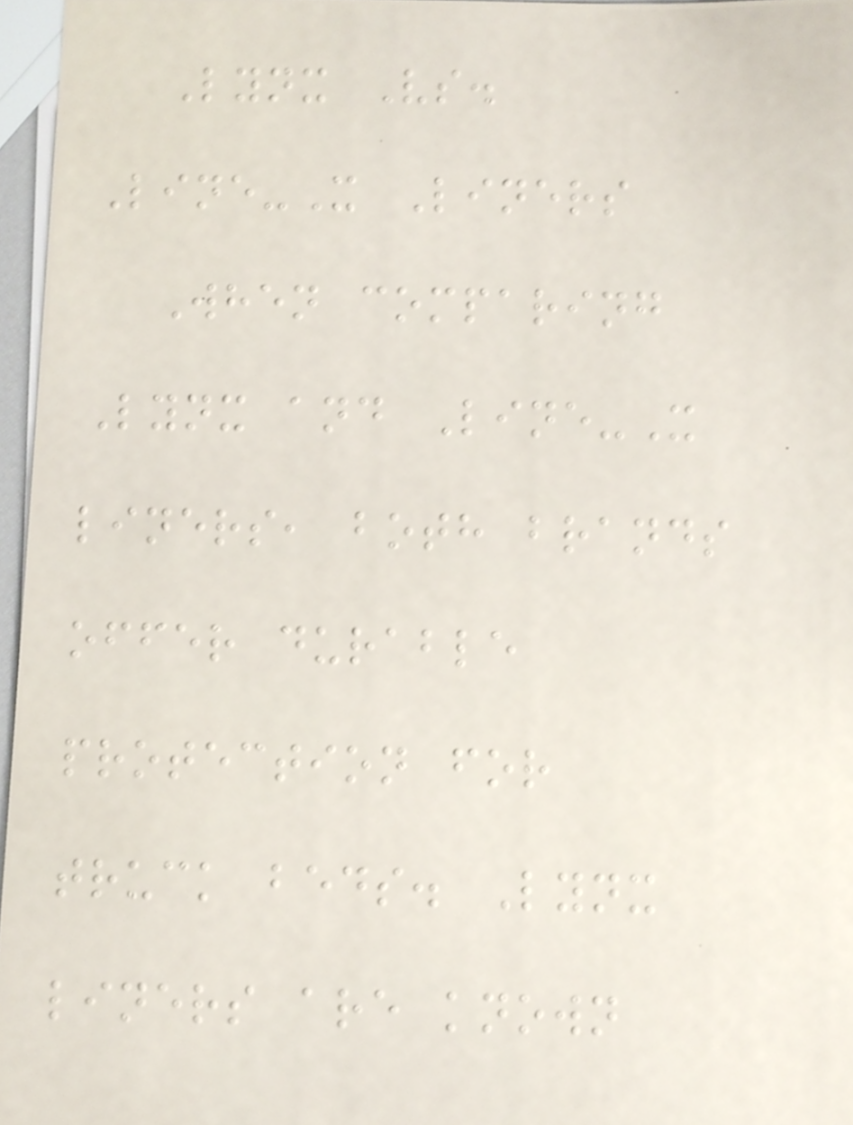Lynx Vs.
Line-X Liners
When comparing
Lynx and Line-X
liners, both brands
offer durable
protection for
truck beds. Lynx
liners are known
